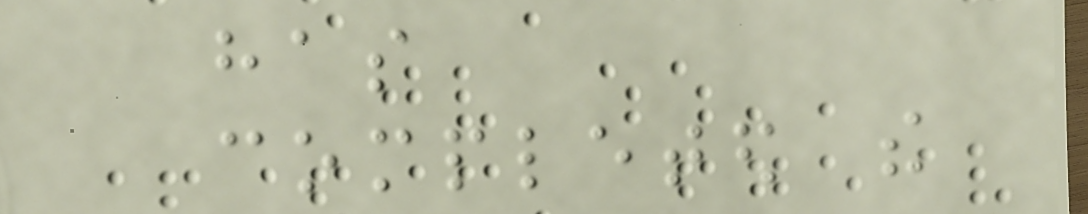has
completed the
